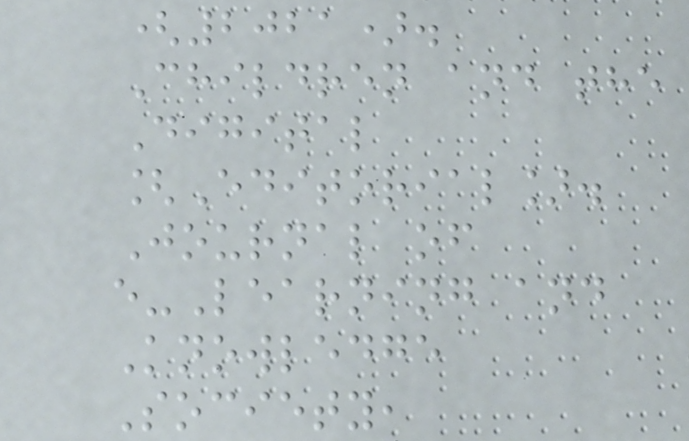(2021).
Children and the
Digital
[Editorial].
Journal of
e-Learning and
Knowledge
Society,
